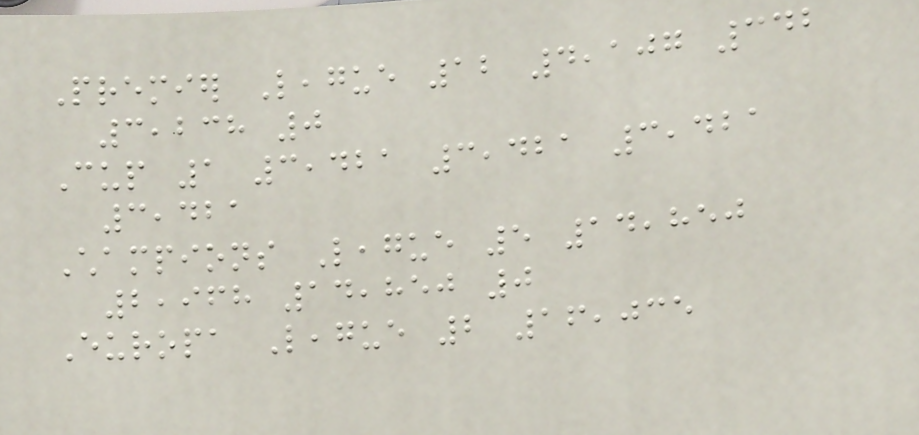Premier League 12 4,107 342
3,238 0
Cup 1 3,421 3,421 3,421
3,421
Champions League 5 14,850
2,968 14,850 0
Europa League 2 16,035
